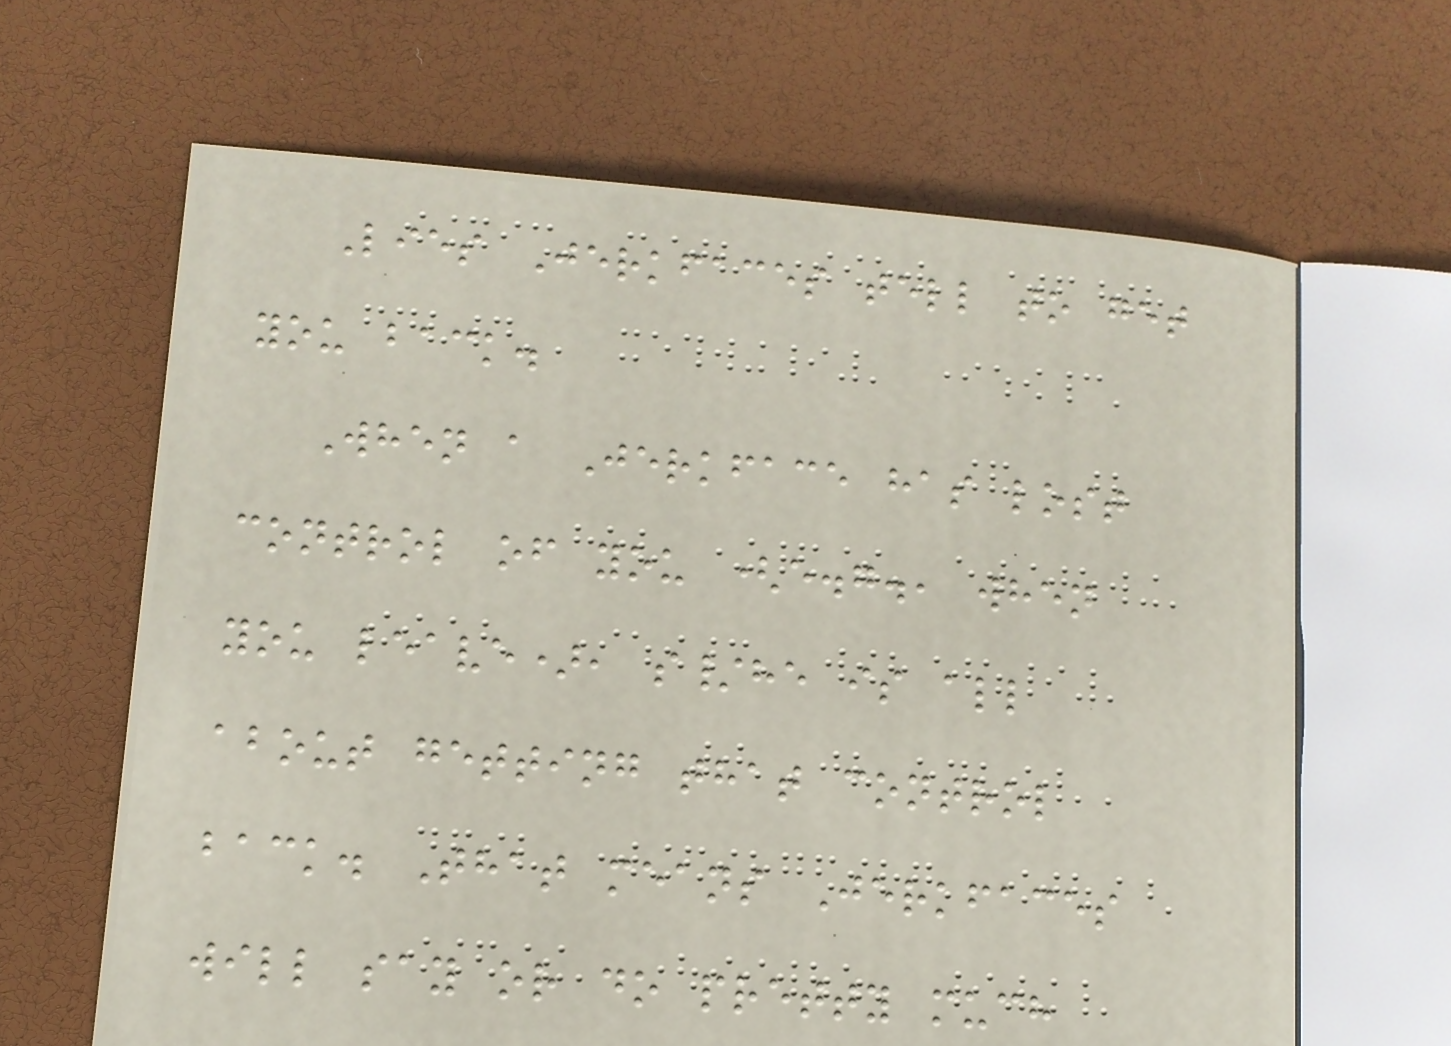Lies Jerkfaces tell to get
you back.
When a Jerkface has lost
control of you (e.g., when
you leave), s/he is all
about getting that control
back. That means Jerkfaces
will say or do pretty much
